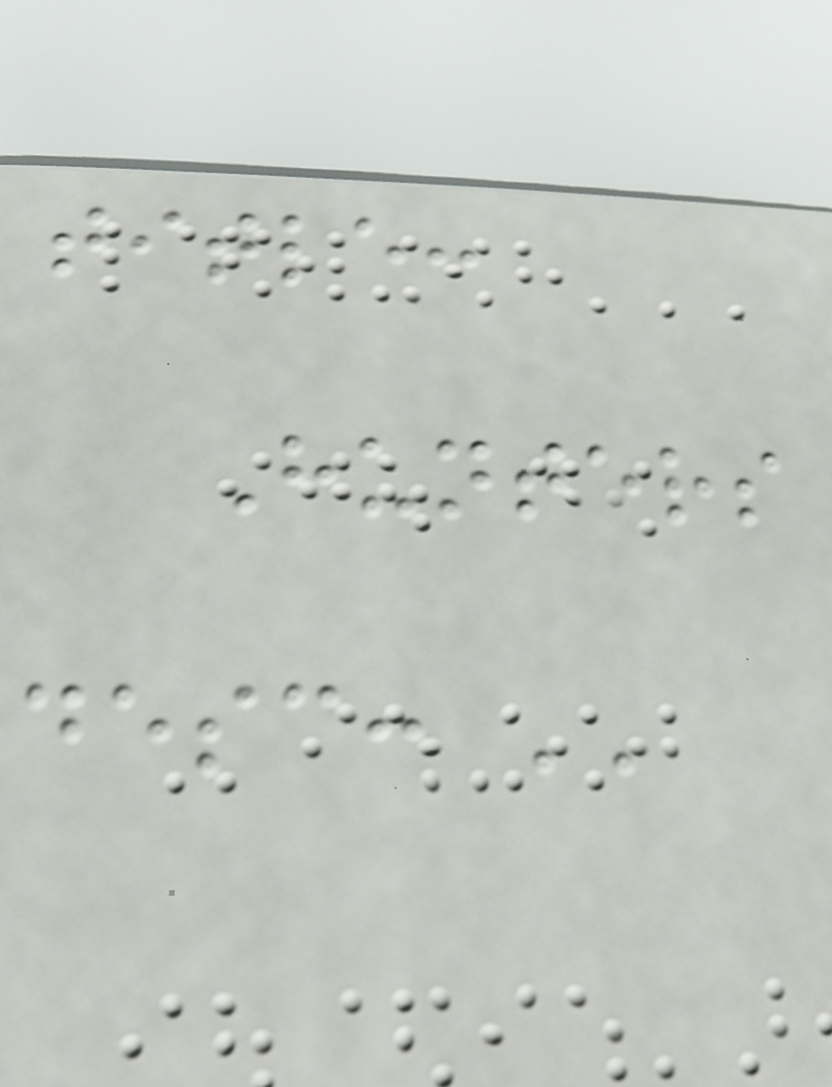title:
Hunters
desc: ''
